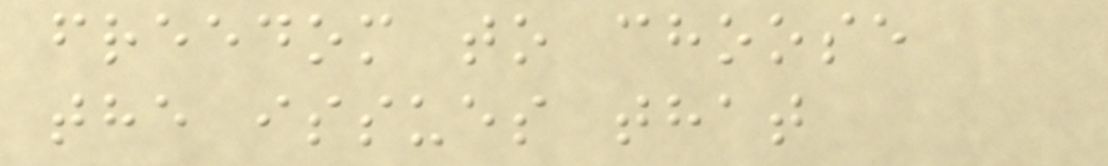freedom to choose
the issues that
